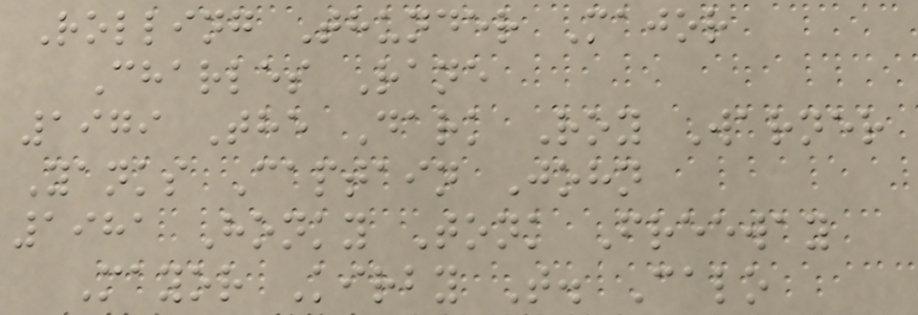Rolling Thunder Major
Charles Rane
1979 The Dark Roy Warner
Yanks Captain John
1981 Honky Tonk Freeway
Mayor Kirby T. Calo
